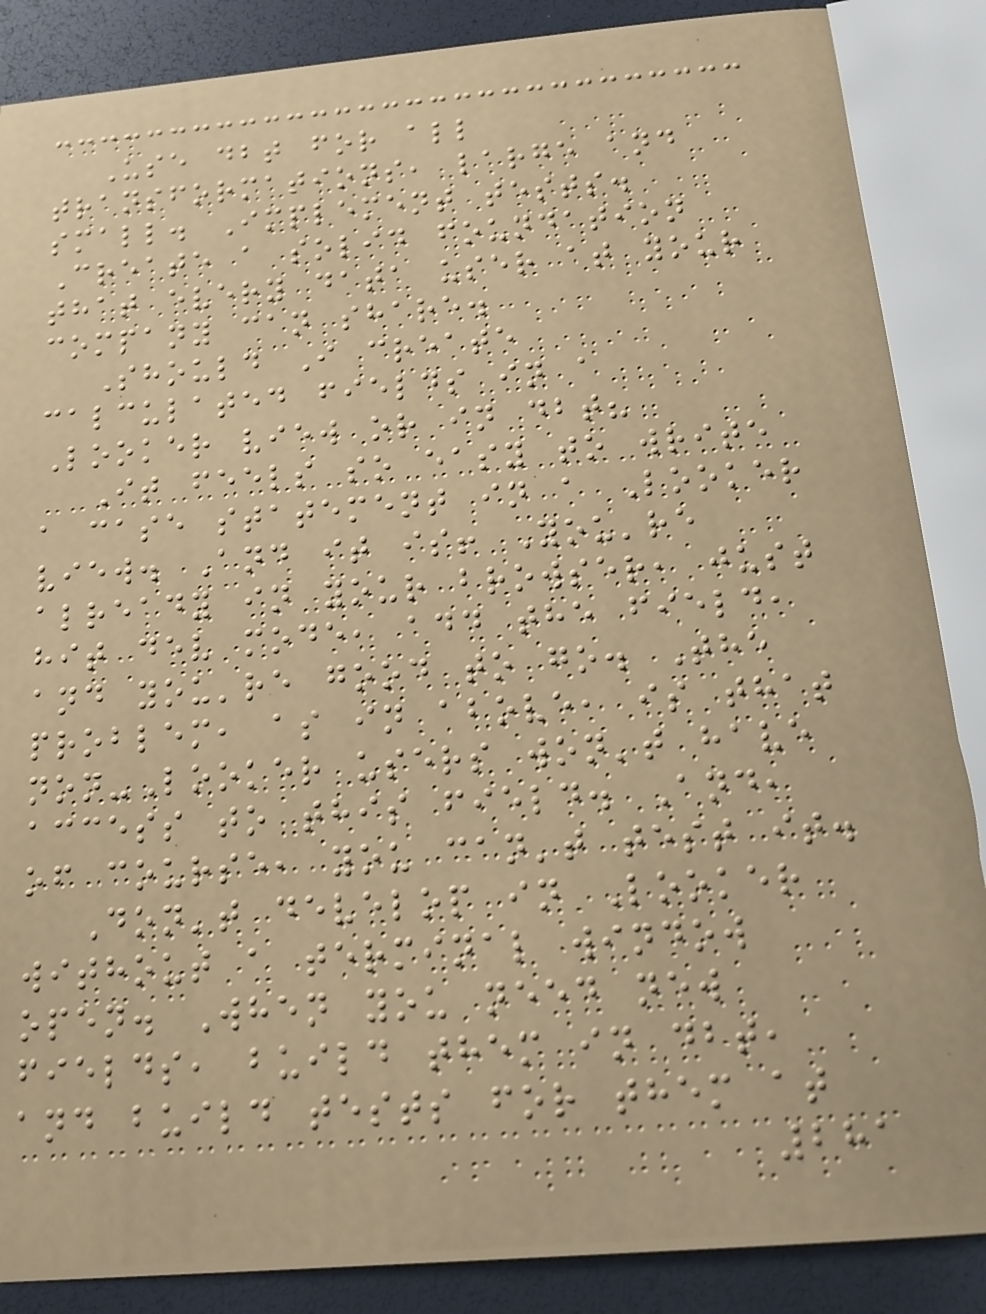Use dbt for all
transformations, large and
small. Implement tests.
Create a solid foundation
that every data user at your
company can share.
Should I create
calculated fields in a
Looker view or in dbt?
It feels so easy to write
a case statement in a Looker
view. And it is! You're
already in your browser, just
hit dev mode, add the field,
and you're good to go. The
problem, as in above, is that
non-Looker users won't have
access to this field. And,
of course, you can't test it.
Don't develop in Looker
without a terminal window
open. When you need new
fields, build them in dbt,
and build tests for them at
281
